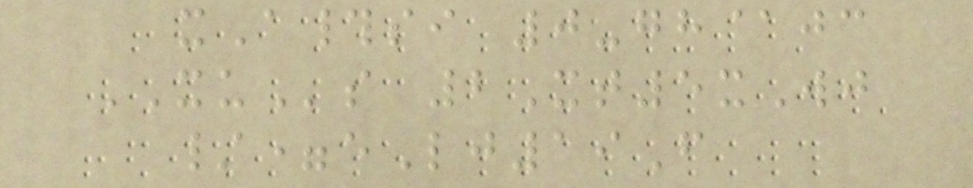xA#si 0-gh@jc
XUs 2Xt5xWj
/=eLj19F
